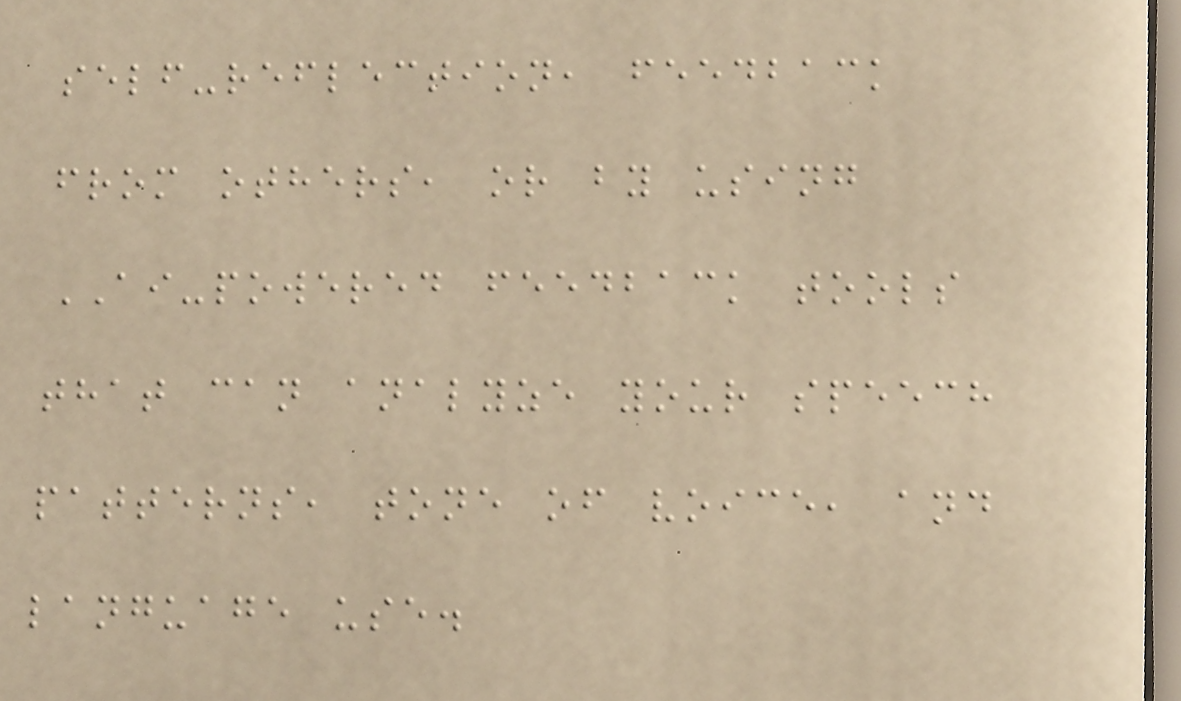self-reflection, feedback
from others, or by using
AI-powered feedback tools
that can analyze your speech
patterns, tone of voice, and
language use.
